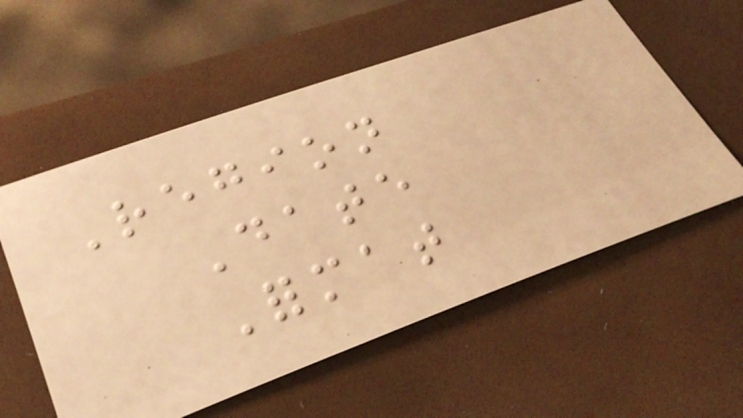Region
Date
Format
